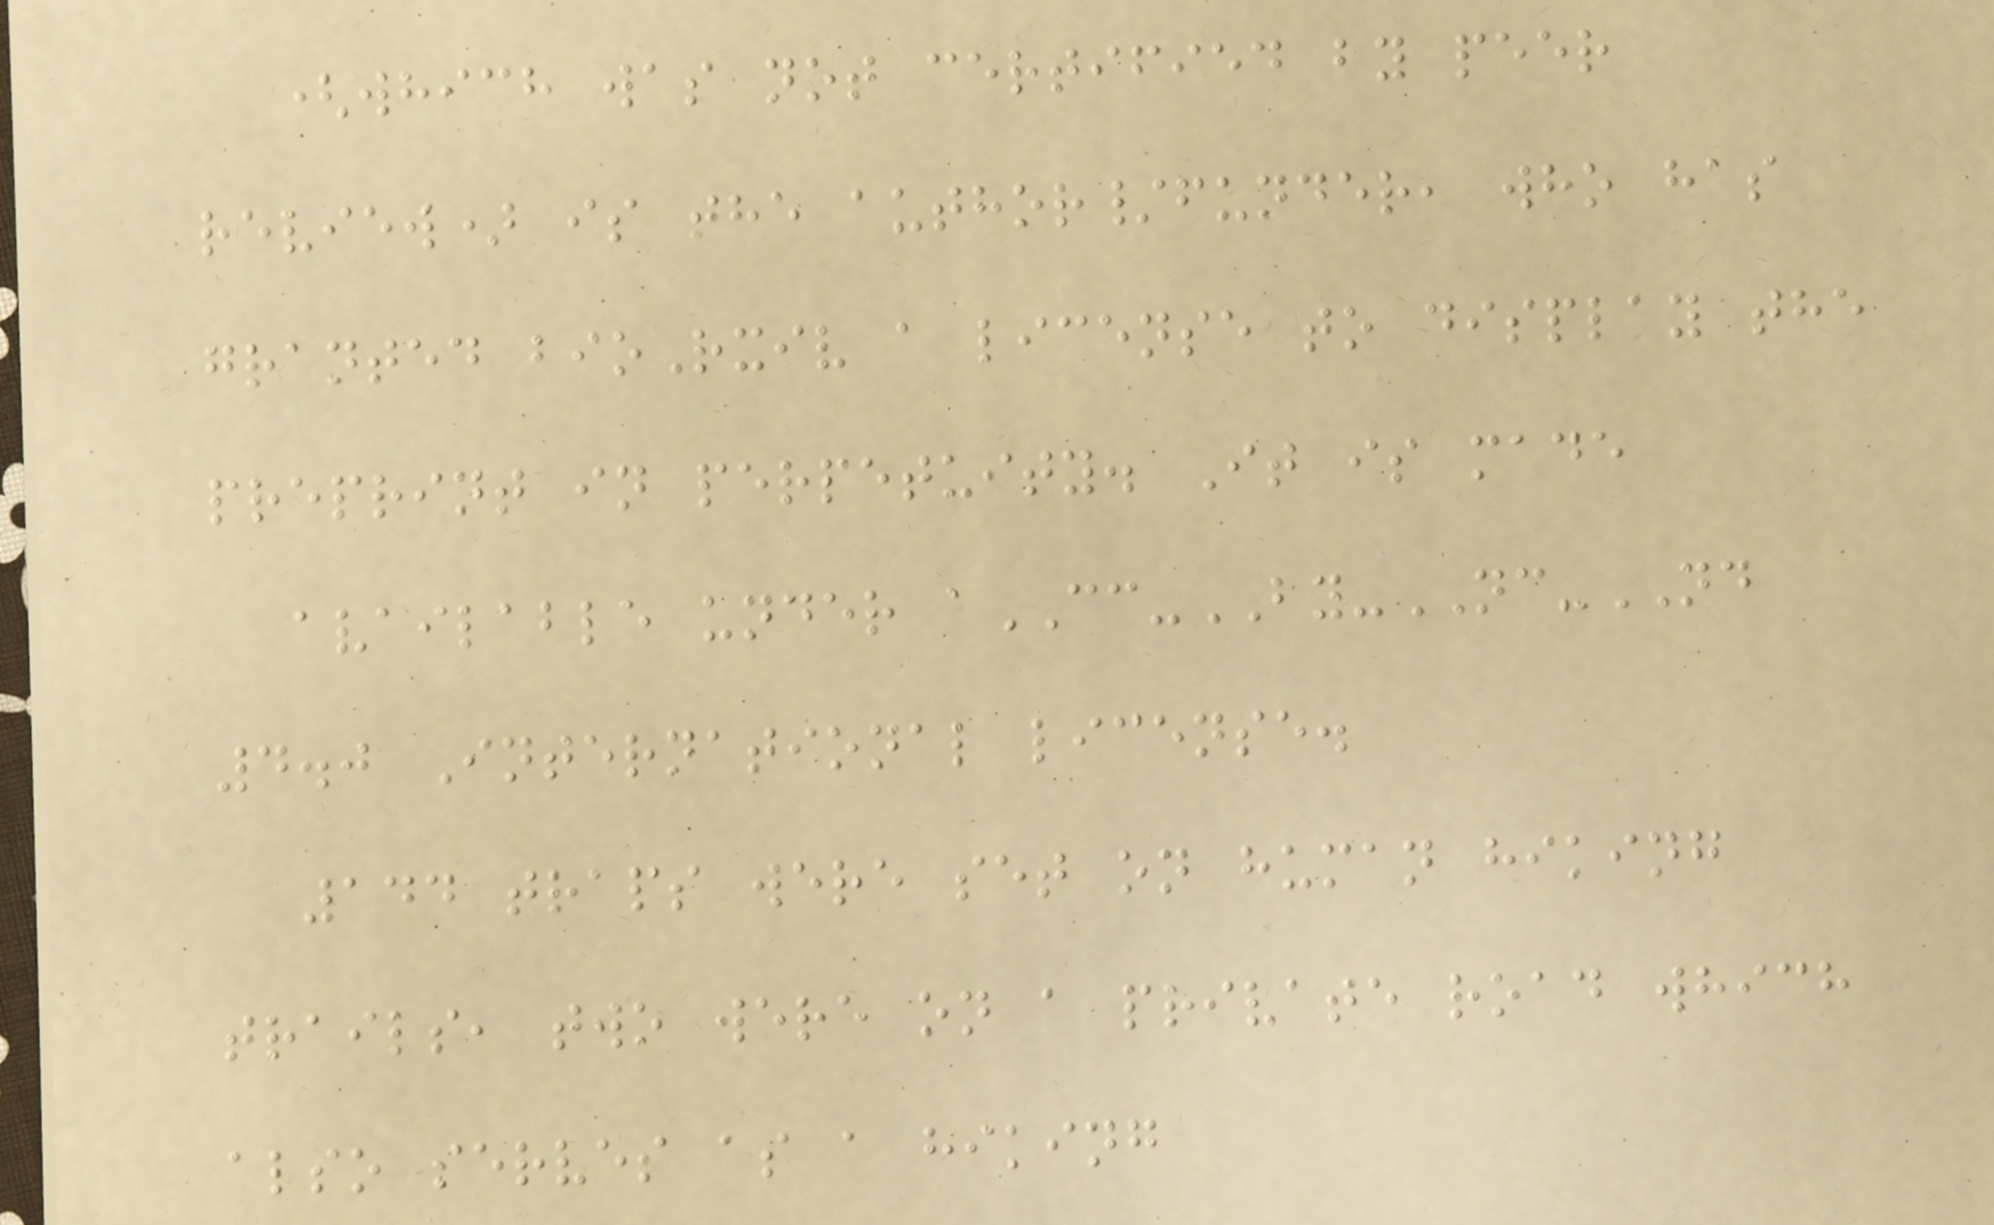(which was not certified by peer
review) is the author/funder, who has
granted bioRxiv a license to display the
preprint in perpetuity. It is made
available under aCC-BY-NC-ND
4.0 International license.
144 traps were set on human hiking
trails, two were on a private road which
also serves as a hiking
